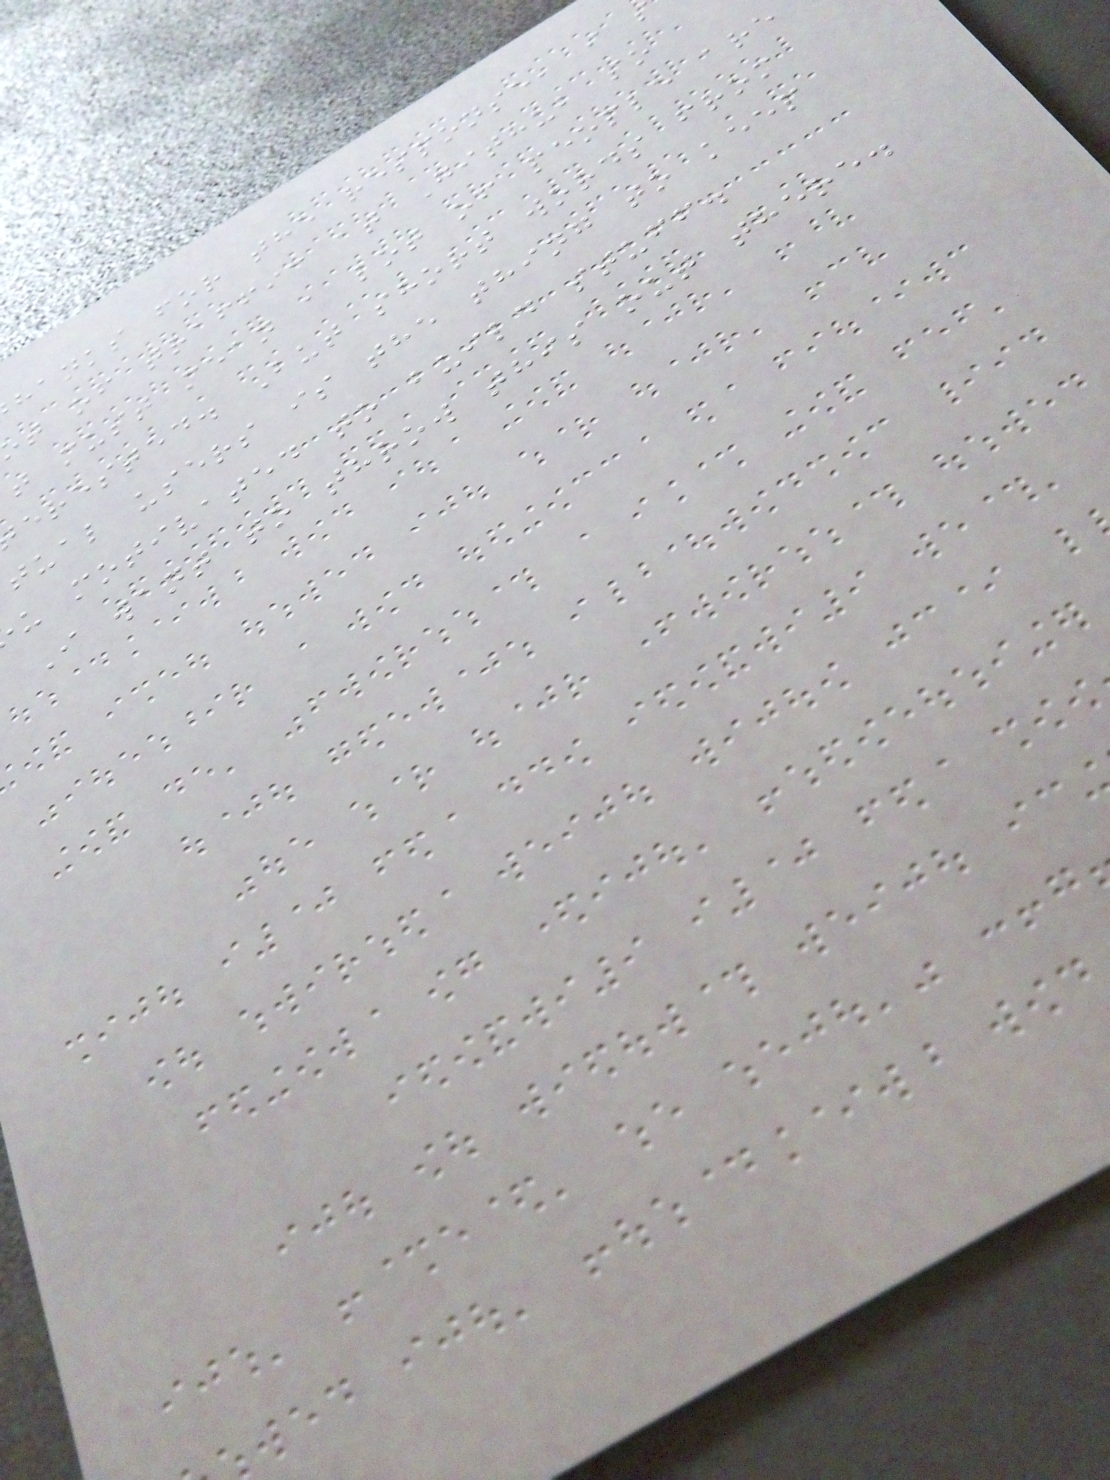hanks for the response, i
t of traffic at Github so
t must mean a lot of people are
erested. But short words from
tual users is the thing to keep
u motivated to build stuff.
I want to throw this out there.
